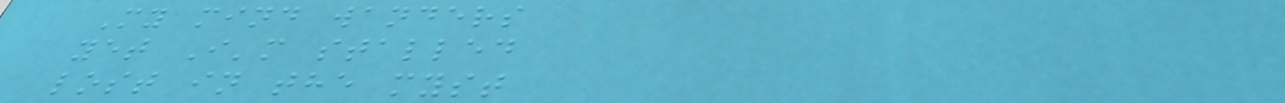My mind wanders
yet I'm stalled
lost in the myst
